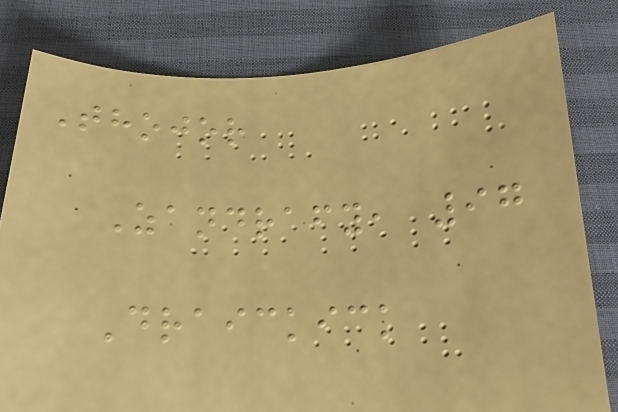Thojor
Zandrafy, 97
Draickick
